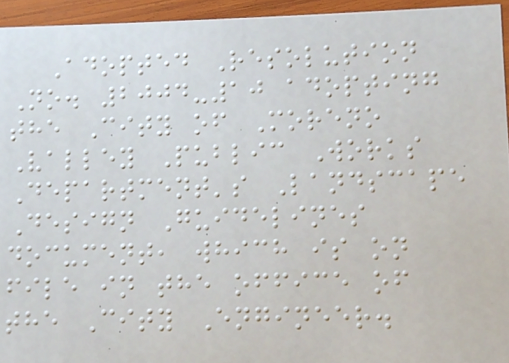Adopted Resolution
No. 2004-10 adopting
the City of Moreno
Valley Public Works
Department's Landscape
Design Guidelines
document, which is on
file in the office of
the City Engineer.
